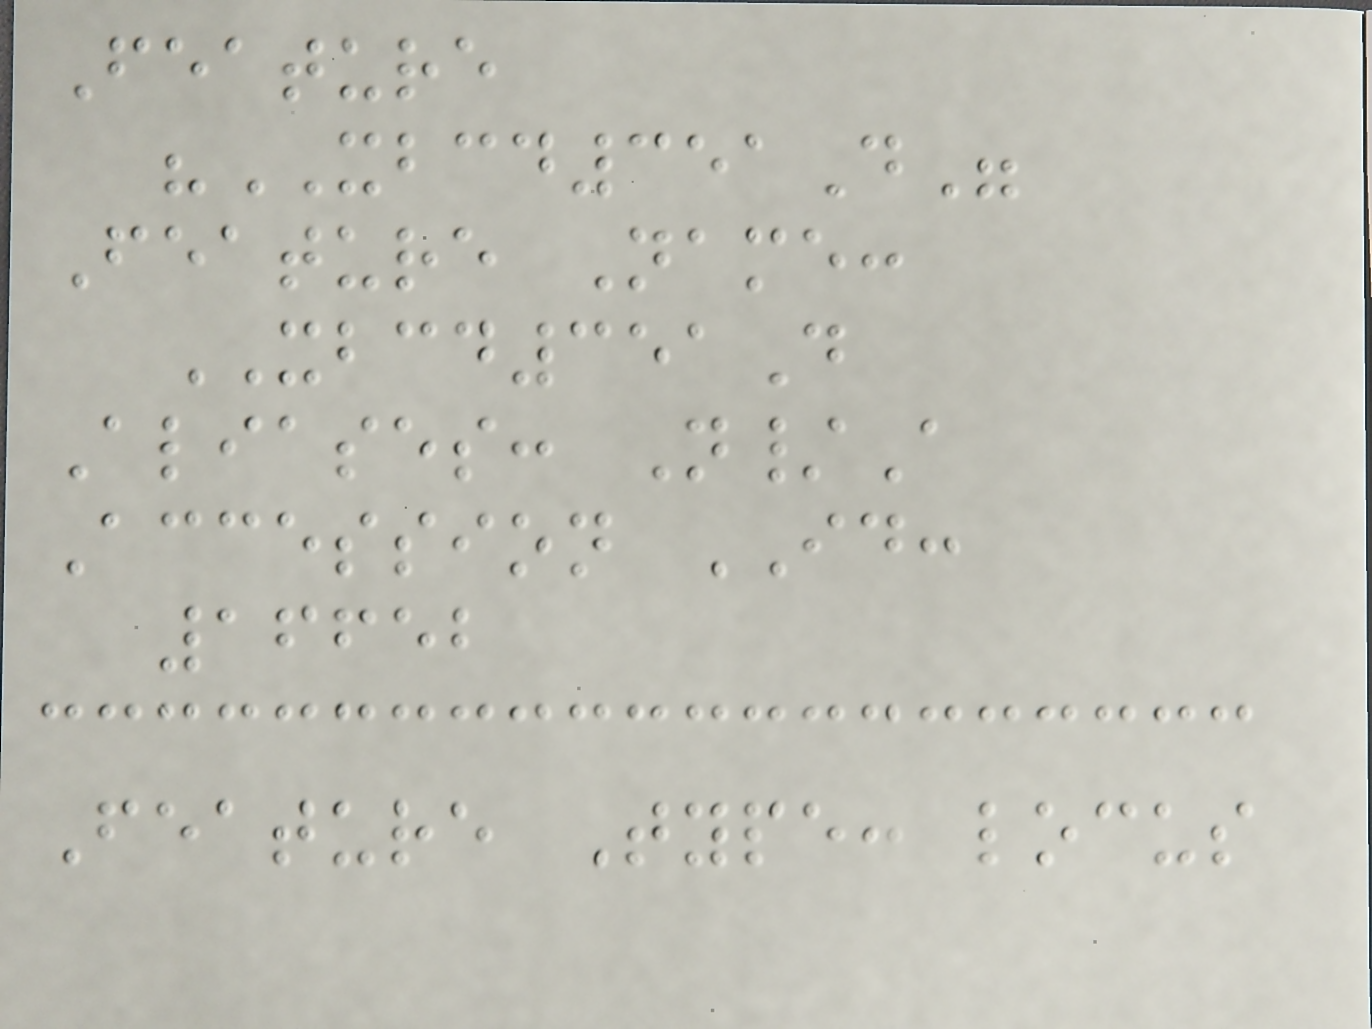Feature
"XBCD351D"
Feature Name:
XBCD351D
Aliases: N/A
Accession ID:
16652
Feature Type: locus
